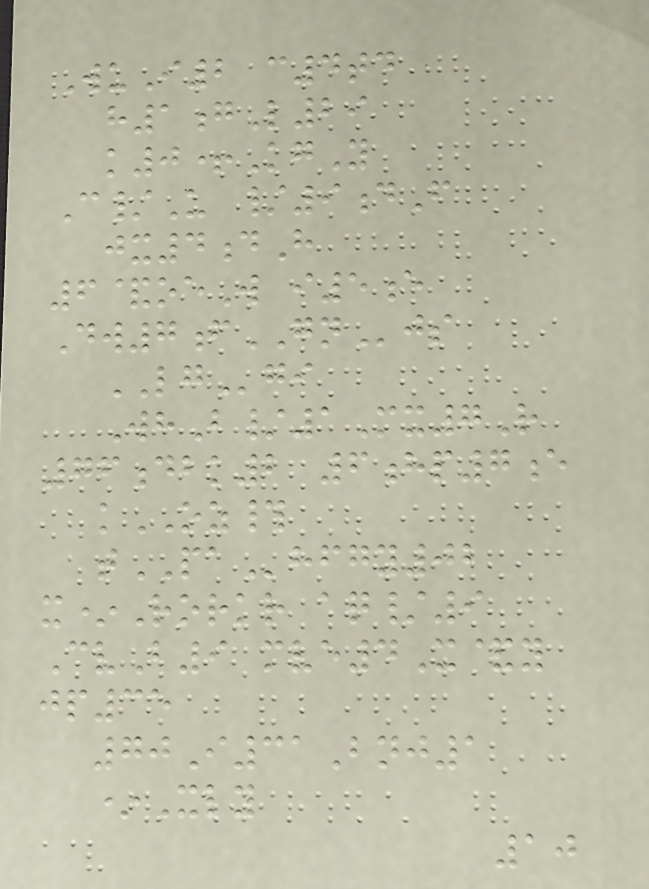WuI2 c4td
h1gL29
k0+KgY
C/U /9dF
jx4dH
6&oeW i5e
Dw7fGNjs
LGgi
WhB/1Mx7R
76dbk2 6hp7e
kOZ#
tPAhfgy02
x*Rorkr aq/9
CvB9 mve4X&y
jp35
70I31Bnj1
*Xly
10
